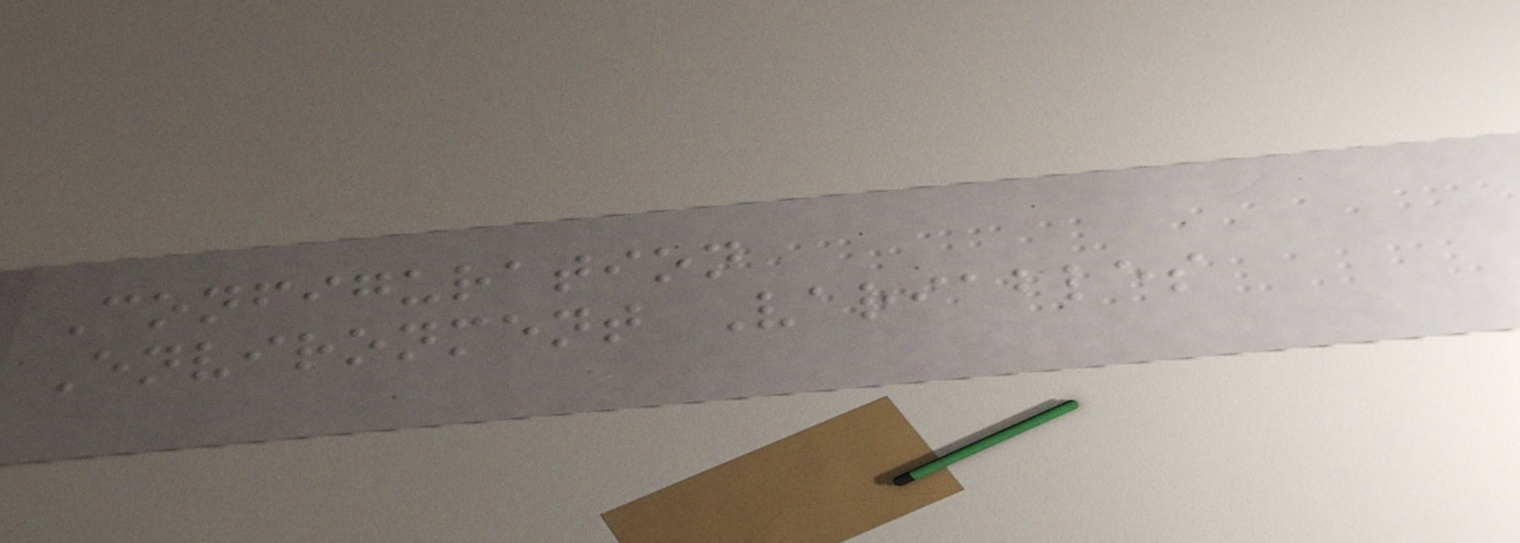Configuration
Environment Variables
